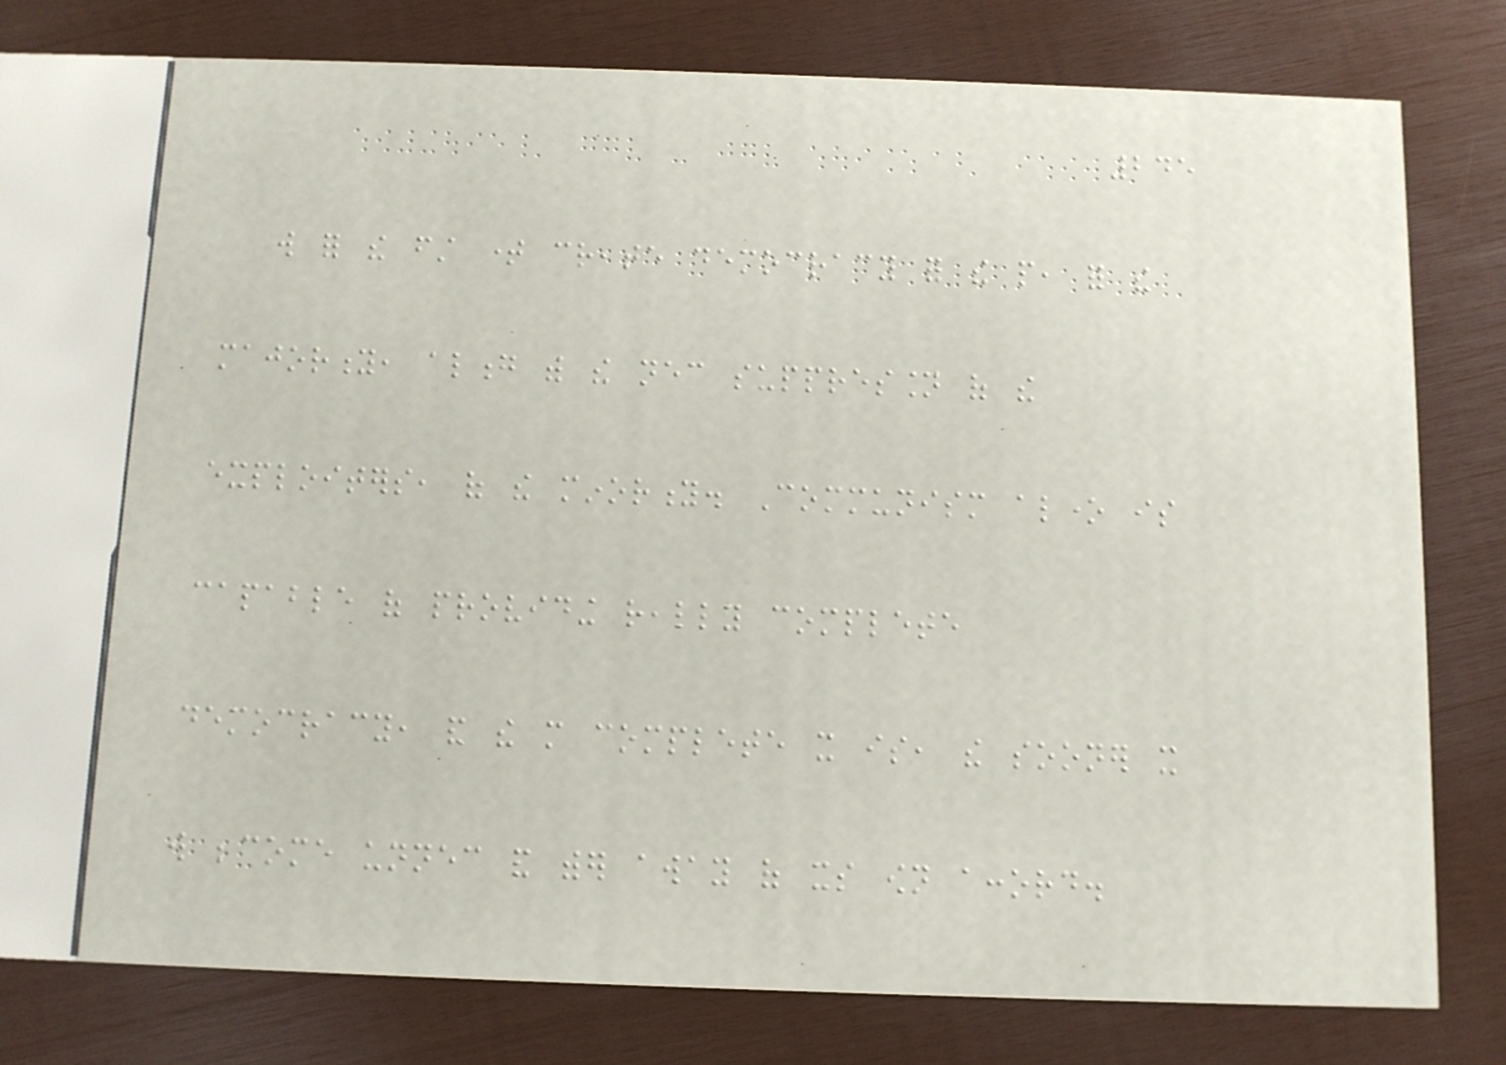245
will for the first time create democracy for the people, for the
majority, along with the necessary suppression of the
exploiters, of the minority. Communism alone is
capable of providing really complete
democracy, and the more complete it is, the sooner it
will become unnecessary and wither away of its own accord.
